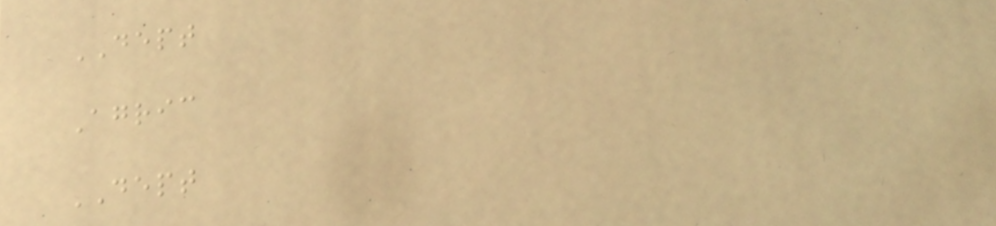DEPT
Agric
DEPT
